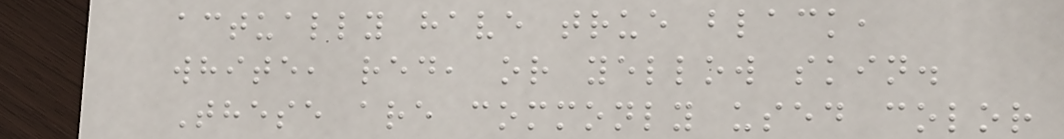actually have true black,
white, red, or yellow skin.
These are commonly used color
